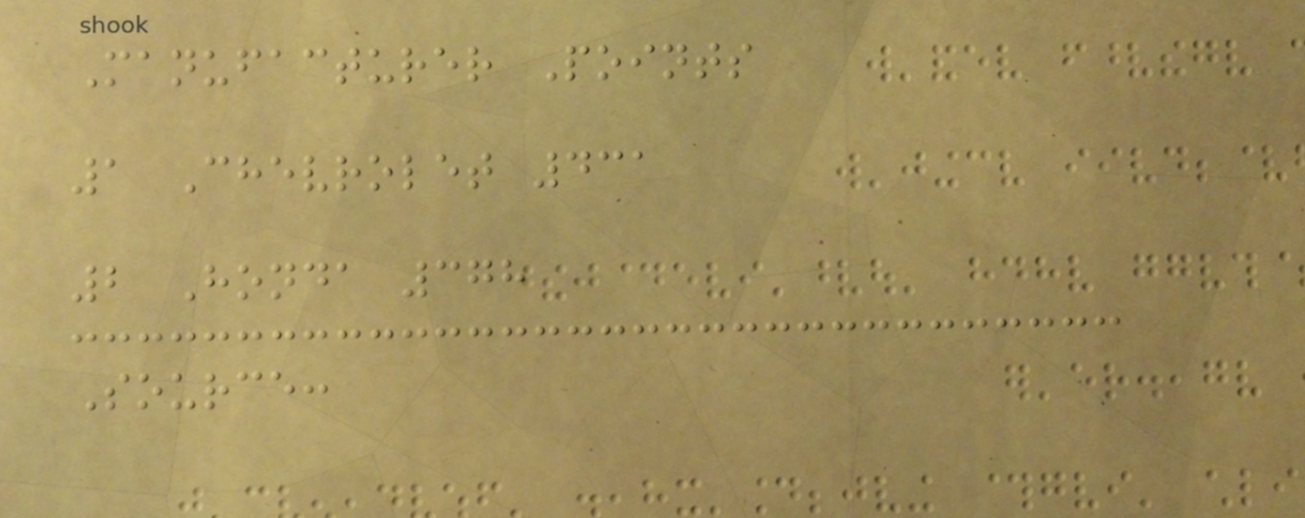Manufacturer Points
1 Chevrolet 431
2 Honda 378
Source:
